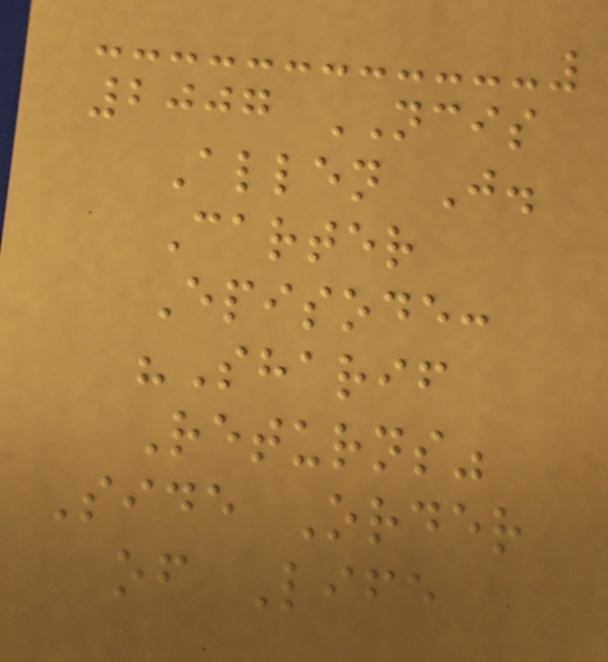2007 NCIS
Allen J.
Carter
Episode:
"Sharif
Returns"
Side Order
of Life
